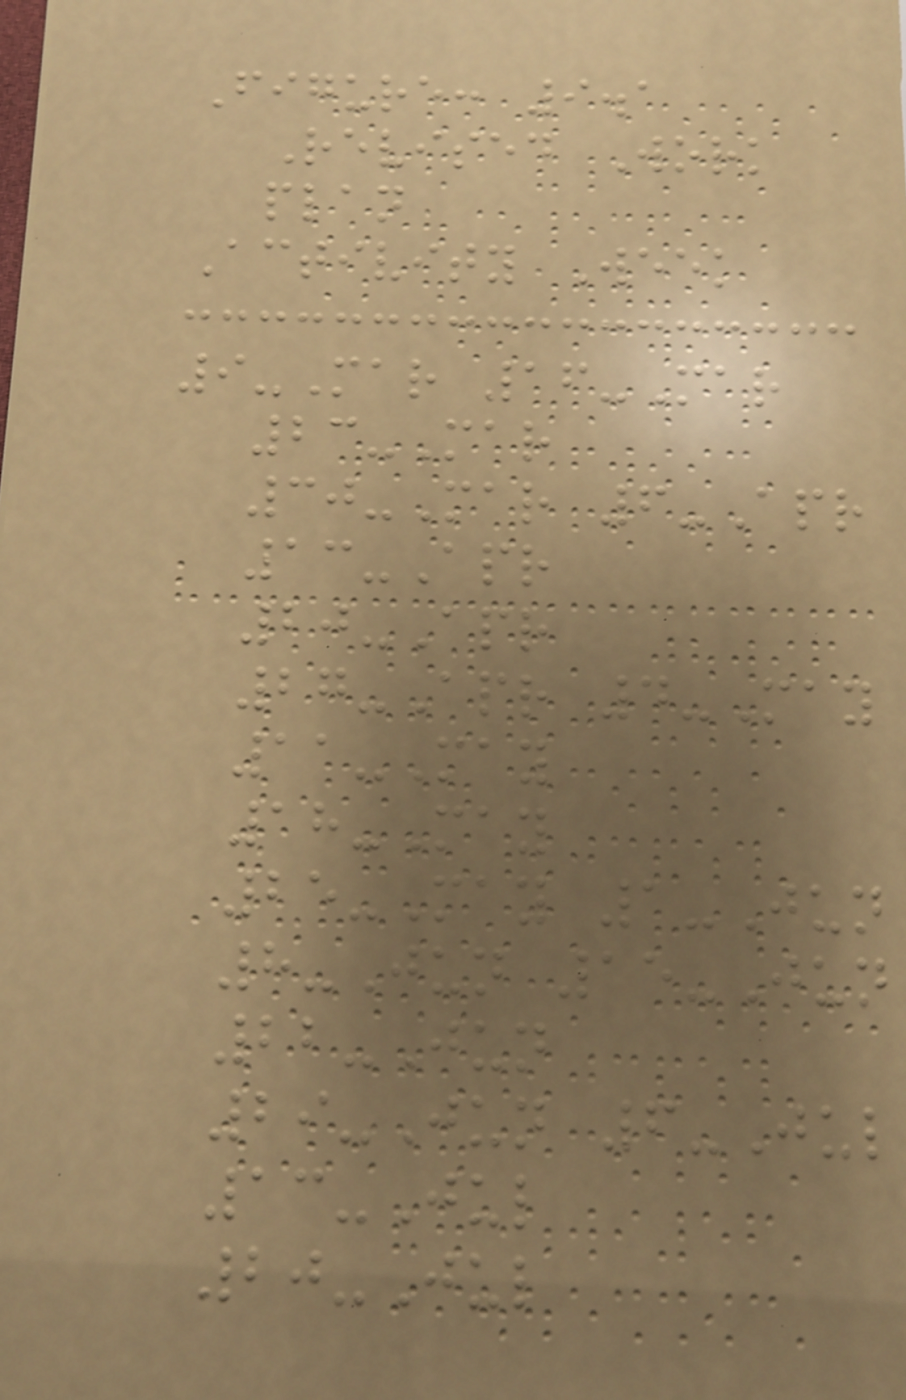Figure: 9.1
Revised Work
plan
Activity Week
9-Mar 16-Mar
23-Mar
30-Mar 6-Apr
13-Apr
20-Apr
27-Apr 4-May
11-May
18-May
25-May 1-Jun
8-Jun 15-Jun
22-Jun
29-Jun 6-Jul
13-Jul
20-Jul
